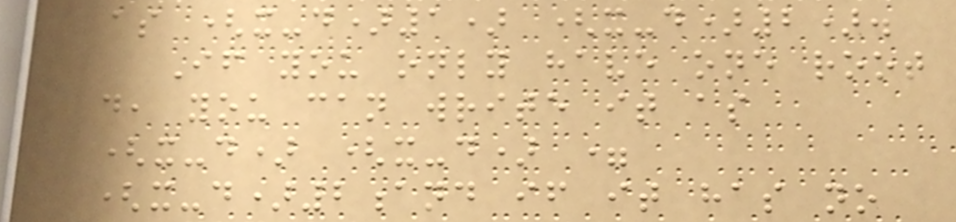as (x-d)1) (x-d)2).
If you only have one root
d, you can write it as
(x-d) (x-d) =
(x-d)2and if it has no
